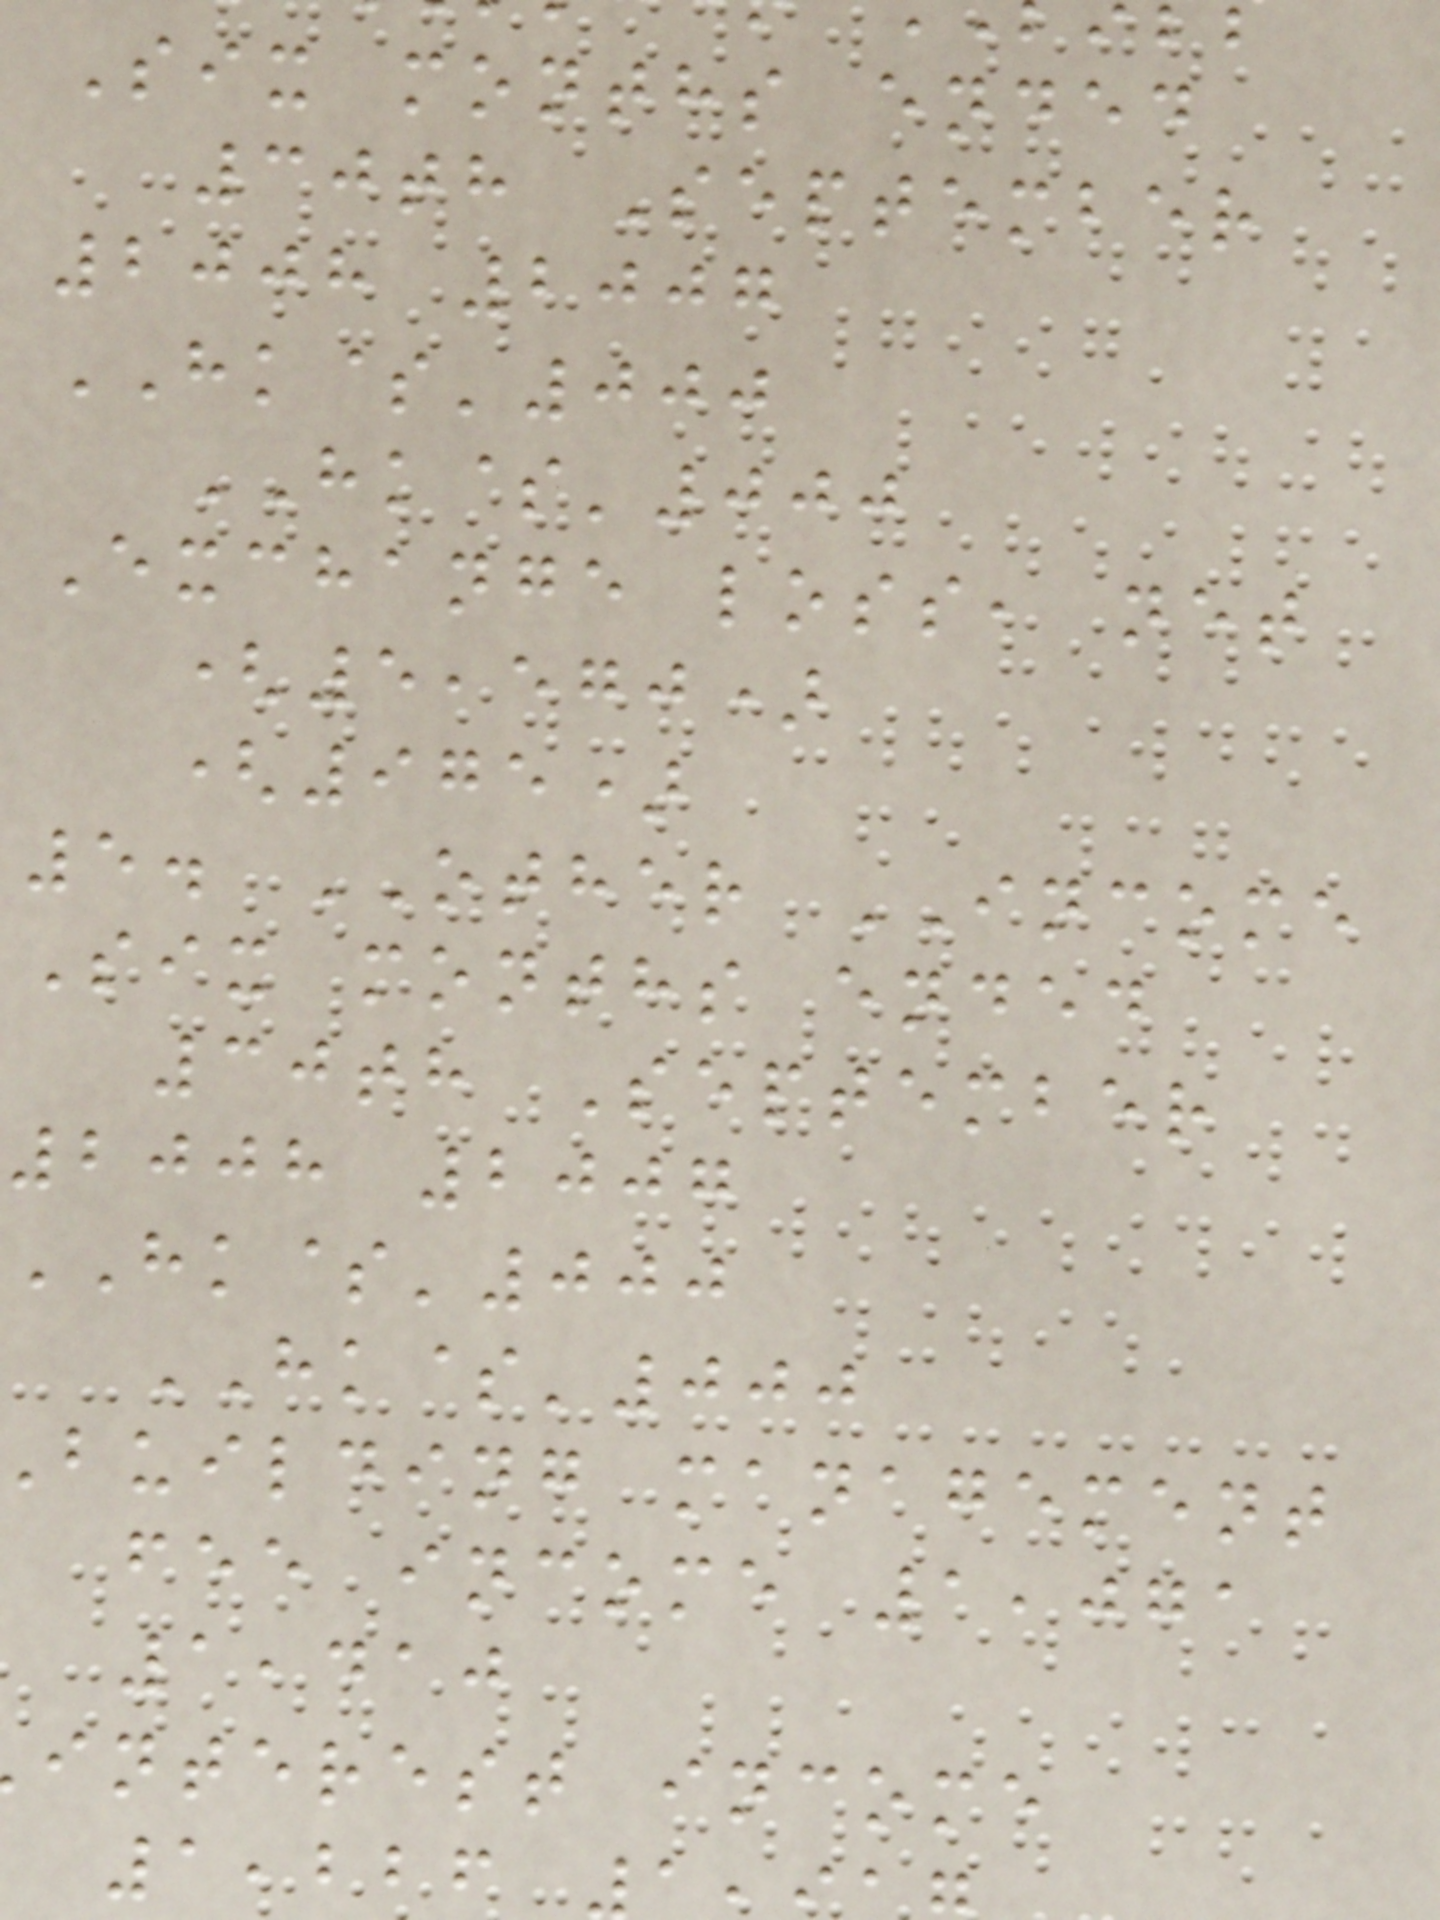Six months ended
30th September
2008 2007
HK$'000
HK$'000
Exchange loss, net
(5,570)
(975)
5. OTHER INCOME
Six months ended
30th September
2008 2007
HK$'000
HK$'000
building management
fee income 1,071
1,410
interest income
1,226
